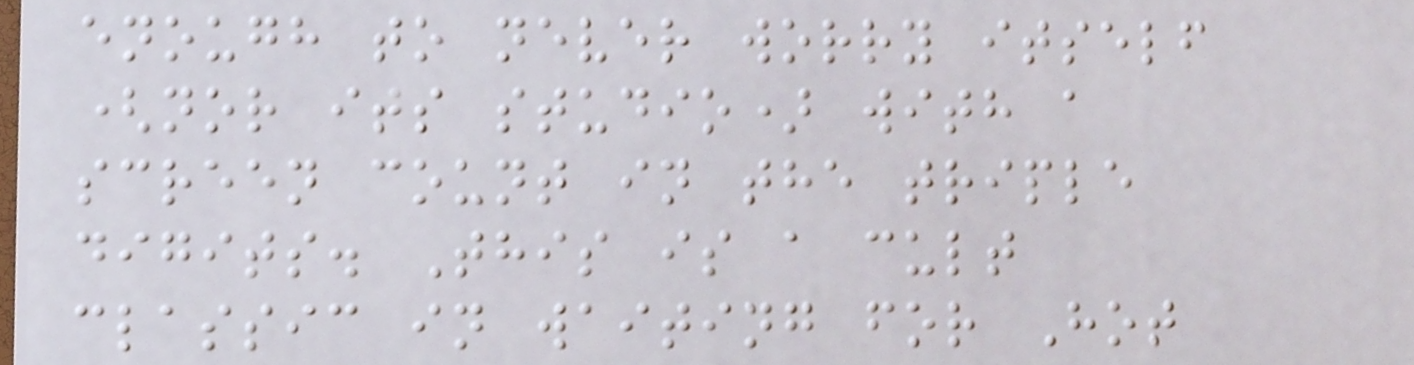enough to never worry itself
(nor its studio) with a
screen count in the triple
digits. This is a cult
classic in waiting for Hot
